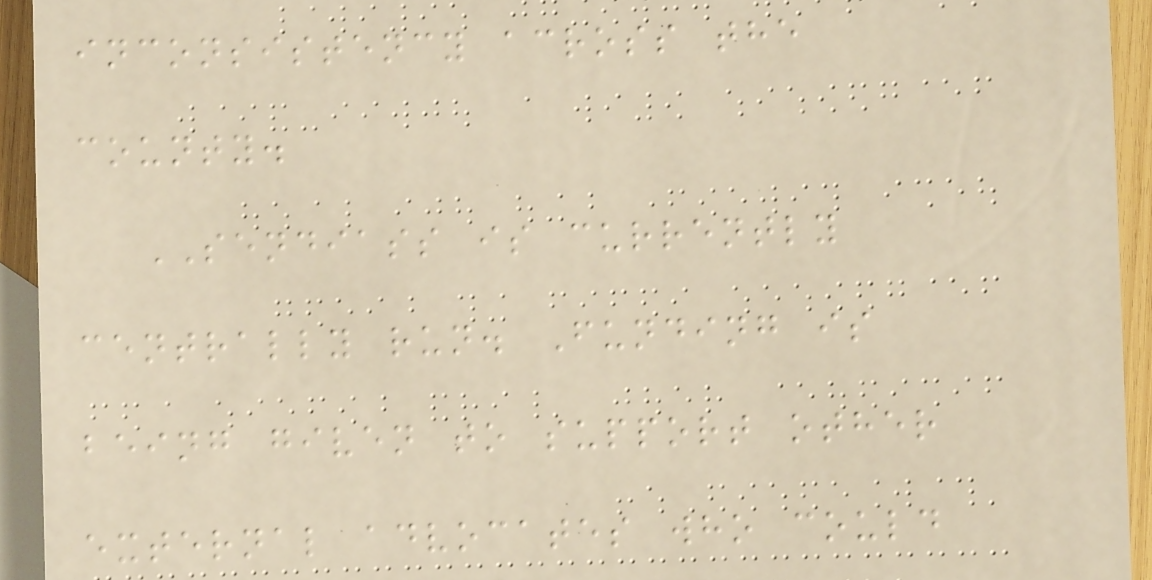inconsistency across the
county.
SENDIASS is currently
centrally run. Funding is
being given to support other
external advocates who could
